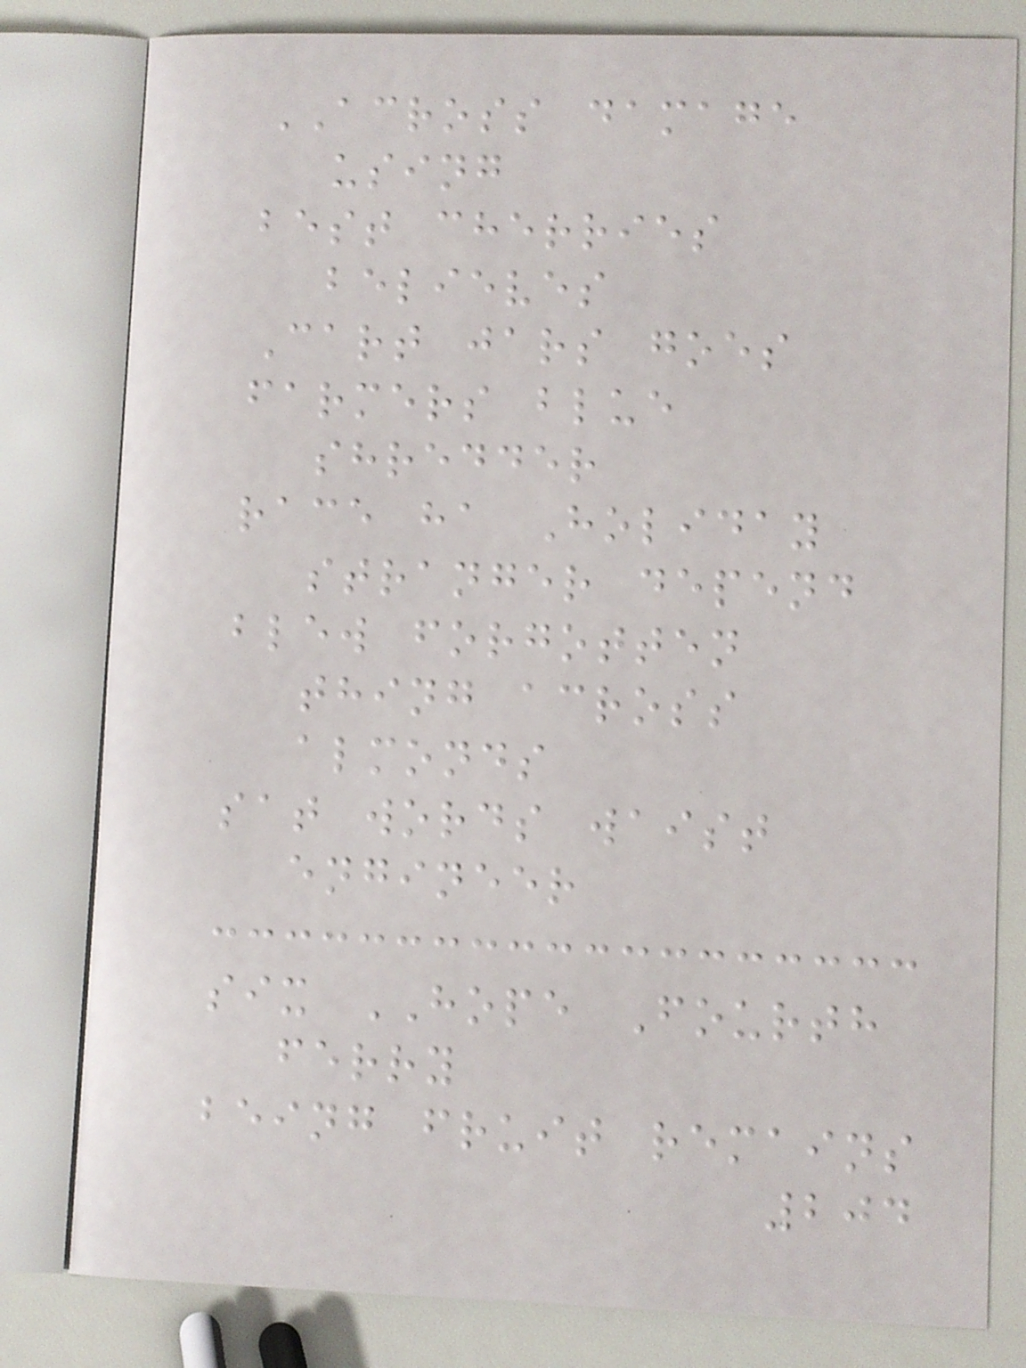ACROSS damage
using
best cherries
believes
Cart jars goes
farmers blue
shredder
race ha Holiday
stranger depend
blew forgotten
thing across
almonds
sat words waist
engineer
six HOPE Fourth
ferry
being fruit remains
204
